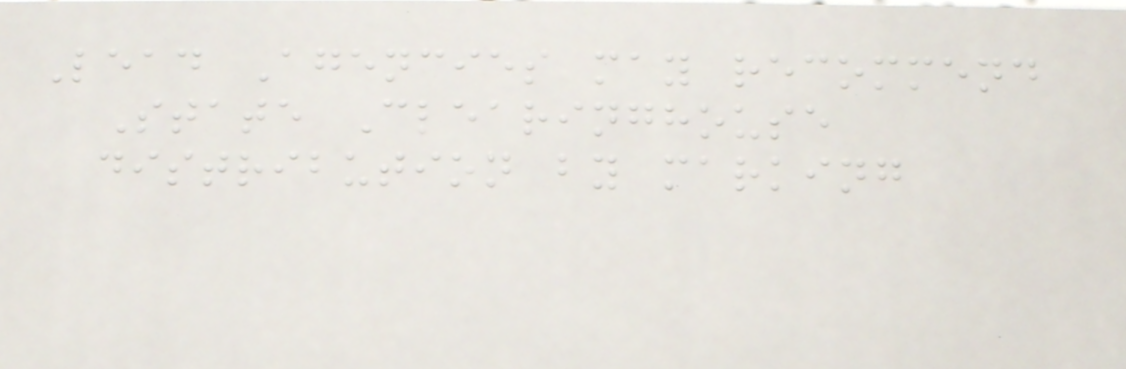Lead Agencies may recommend
State Clearinghouse
distribution by marking
